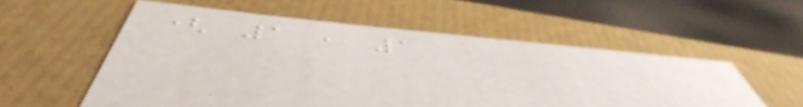( 1 , 1
